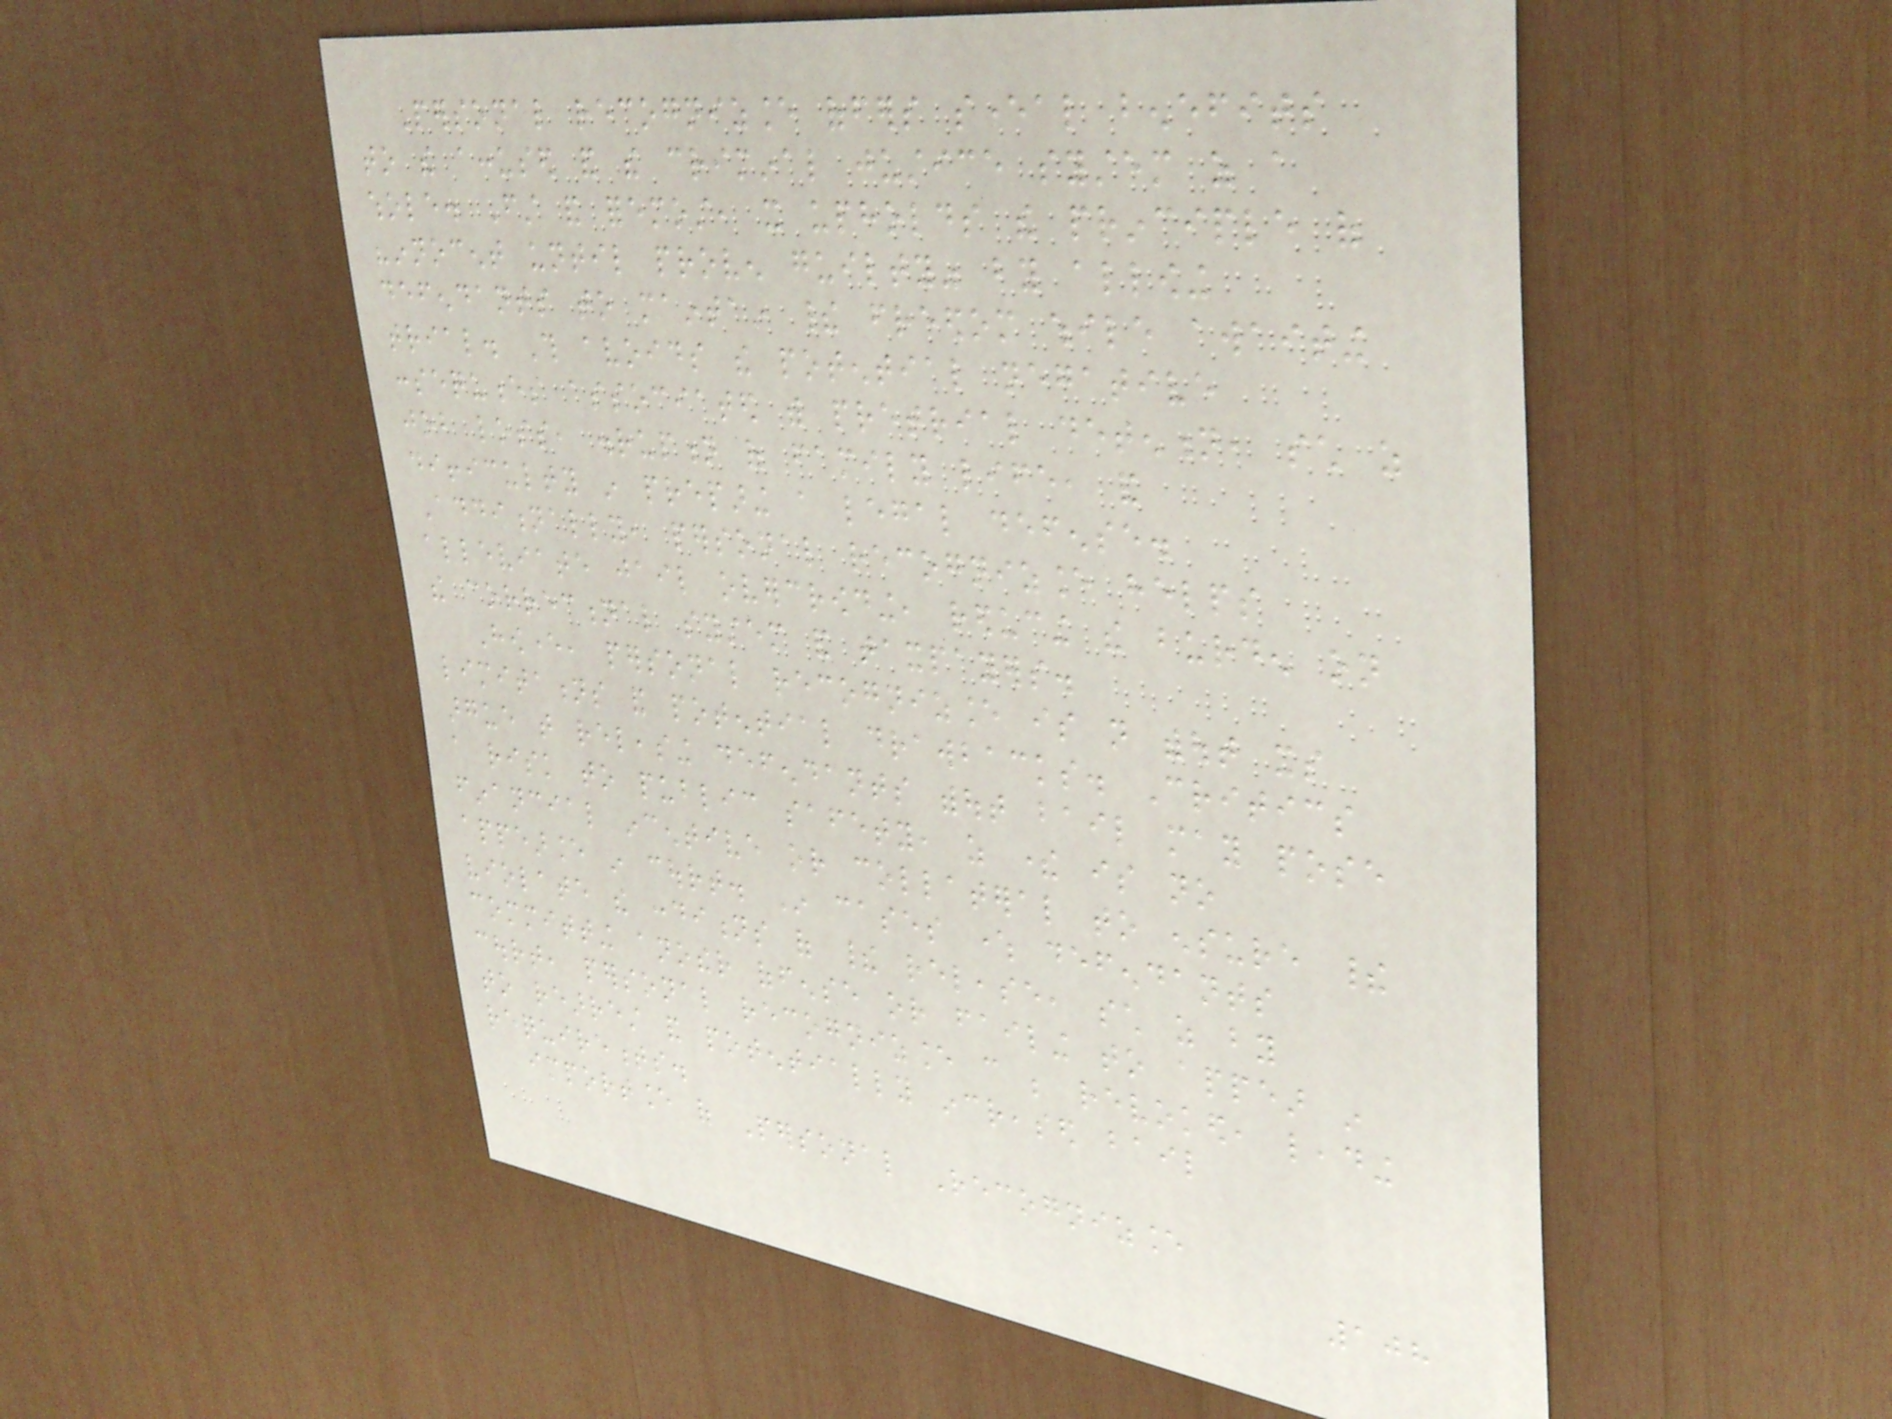Personal recognizance offers several benefits
to the accused and the criminal justice system as a
whole. First and foremost, it upholds the principle of
"innocent until proven guilty" by allowing
defendants to maintain their freedom while awaiting
trial. This avoids the potential negative
consequences associated with pretrial detention, such as
job loss, disruption of family life, and
difficulty in preparing a legal defense.
Additionally, personal recognizance helps
alleviate jail overcrowding, reducing the burden on
the correctional system and taxpayers.
However, personal recognizance is not without its
limitations and potential drawbacks. Critics
argue that releasing defendants without bail may pose
a risk to public safety, as there is no
financial incentive or collateral to ensure their
appearance in court. In cases where defendants
violate the conditions of their release, such as by
committing another offense or failing to appear in
court, personal recognizance can be revoked, leading
to rearrest and potentially increased bail
requirements.
importance of Personal Recognizance
108
